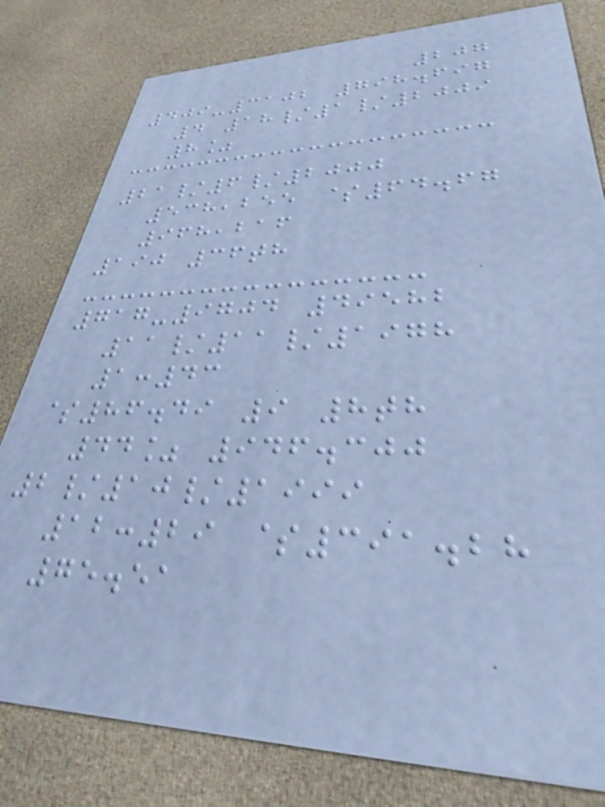207
409-3102 798.697
4 18/1/2009
8%
21/6/2000
538,255 $64.67
968,216
190 36th
717-9704 49582
11/11/1978
1:43
$86.49 9 8th
44% 946.300
2/10/1999
12:29 $391.28
75.51
